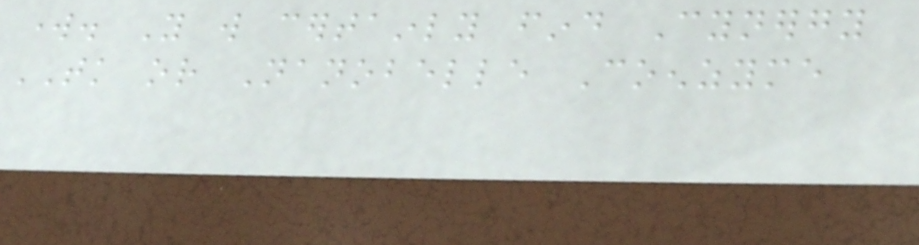work. You will certainly find Cynergy
TK or Nanobelle Coenzyme
